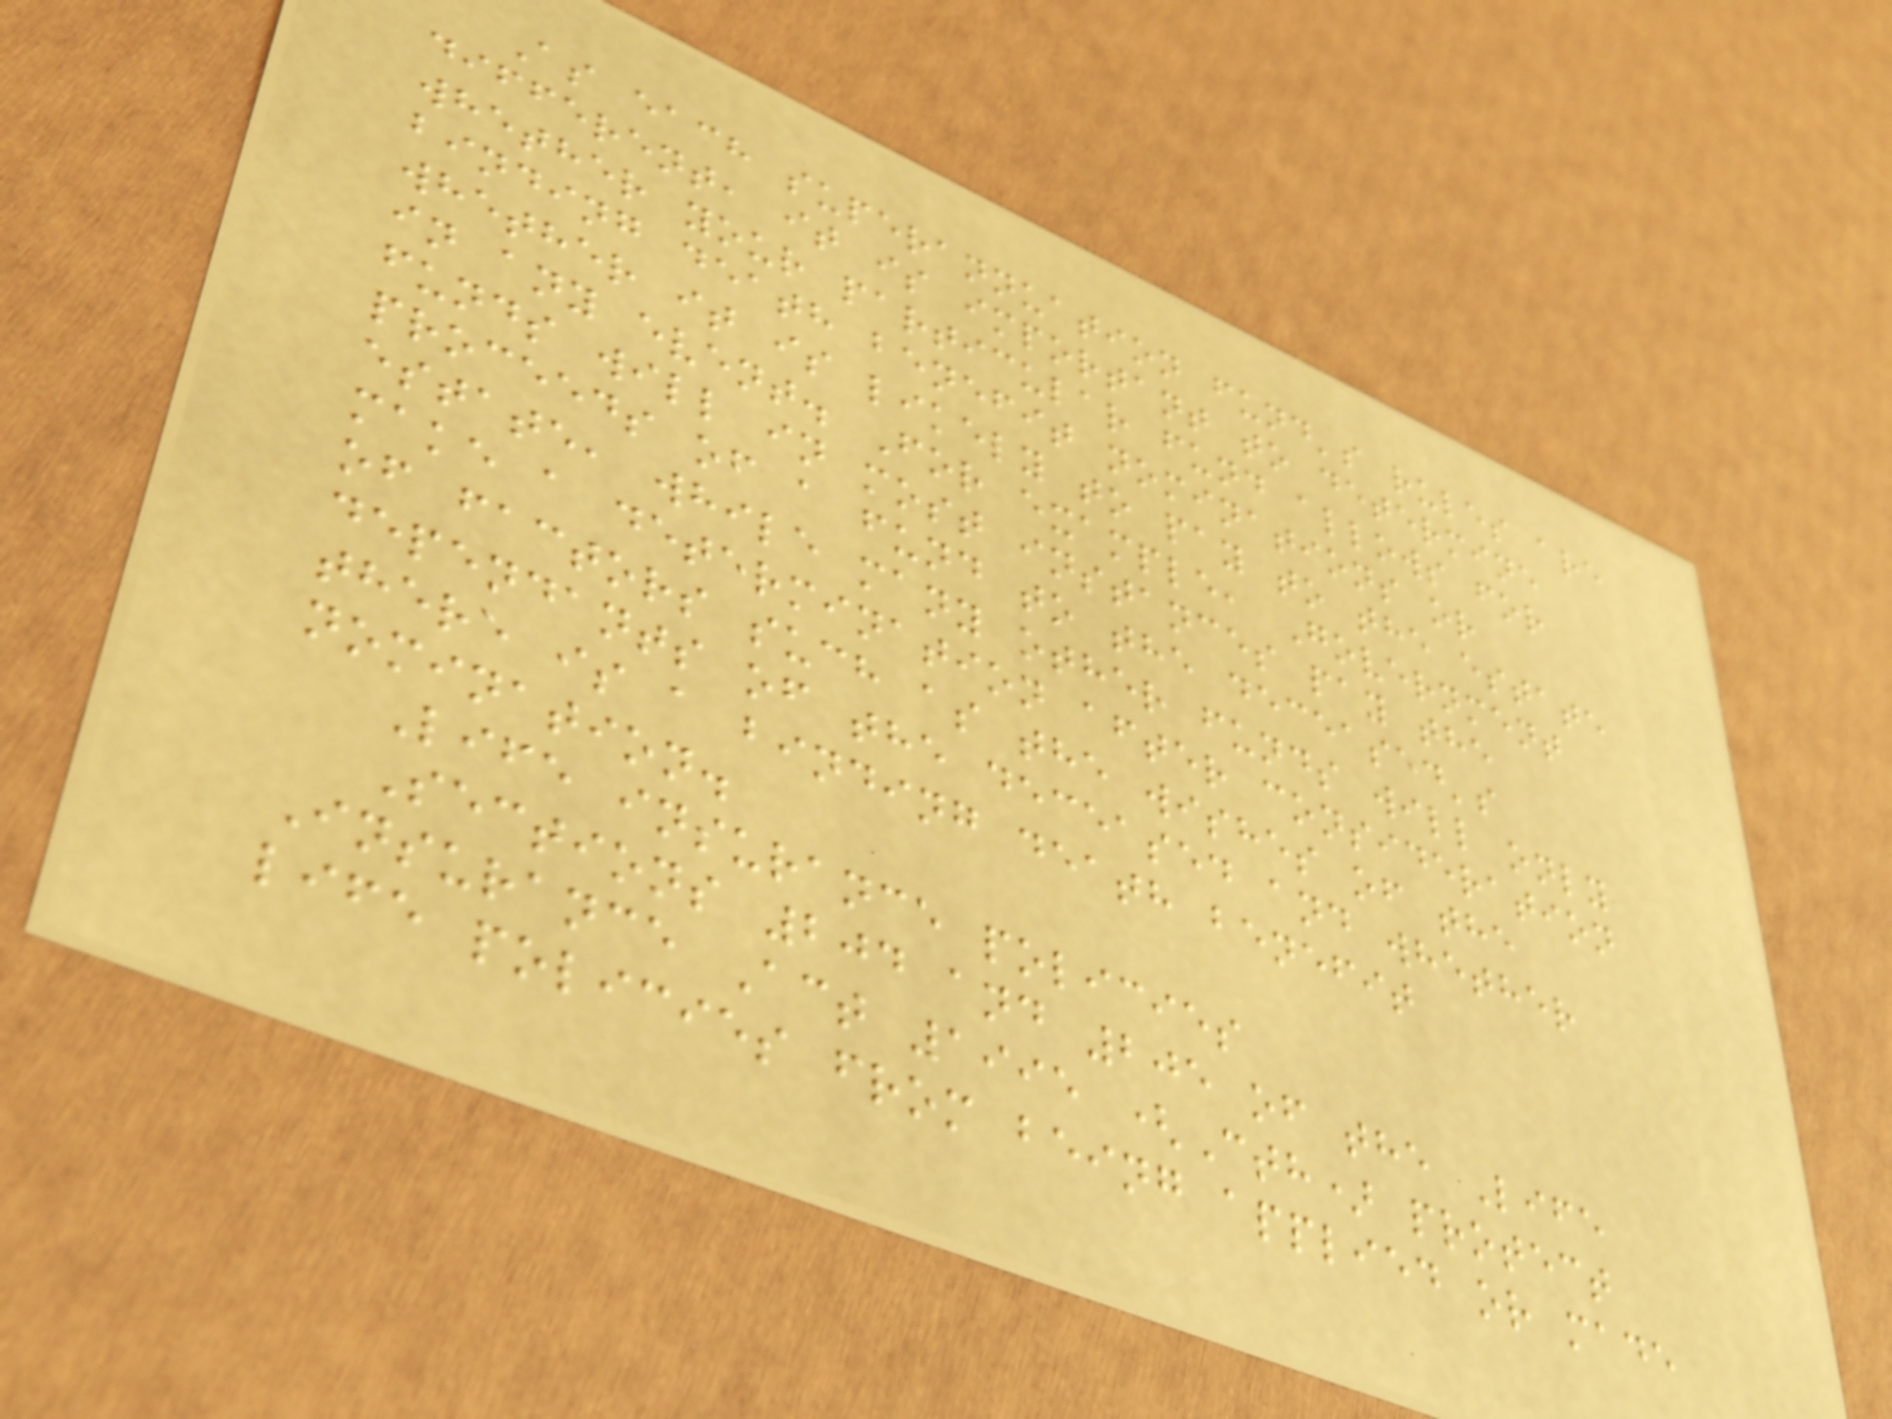As each superannuation fund's rules are
different, it is important to determine
whether your particular fund allows for
binding death benefit nominations or
whether it is likely to pay to the estate
in any event. For example, Government
funds will in most instances pay the
proceeds of a fund to the deceased's
estate, while many other funds will only
make a determination after consideration
of factors such as the wishes of the
dependants of the deceased and whether
there is a binding death benefit
nomination.
Life insurance policies
Sections 204 and 205 of the Life
Insurance Act 1995 (Cth) protect
life policies from being applied or made
